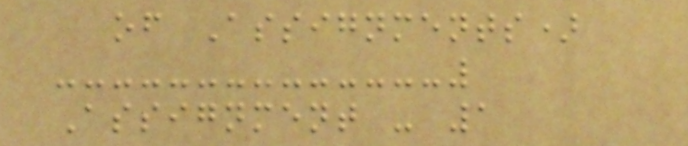of Assignments)
Assignment - 1
